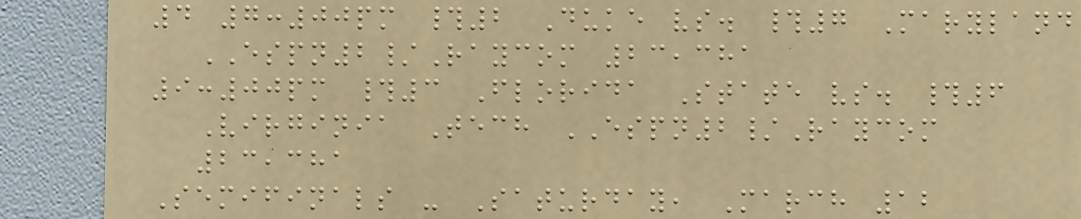4 7:00pm #2 Duke vs. #7 Maryland
ESPN2/Raycom 23,381
9:00pm #3 Florida State vs. #6
Virginia Tech ESPN2/Raycom
23,381
Semifinals - Saturday, March 12
